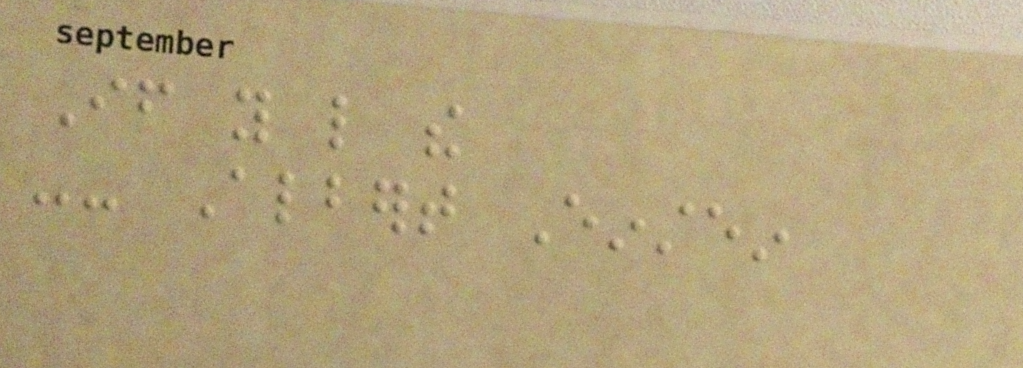If you like the
-- Albert Einstein
